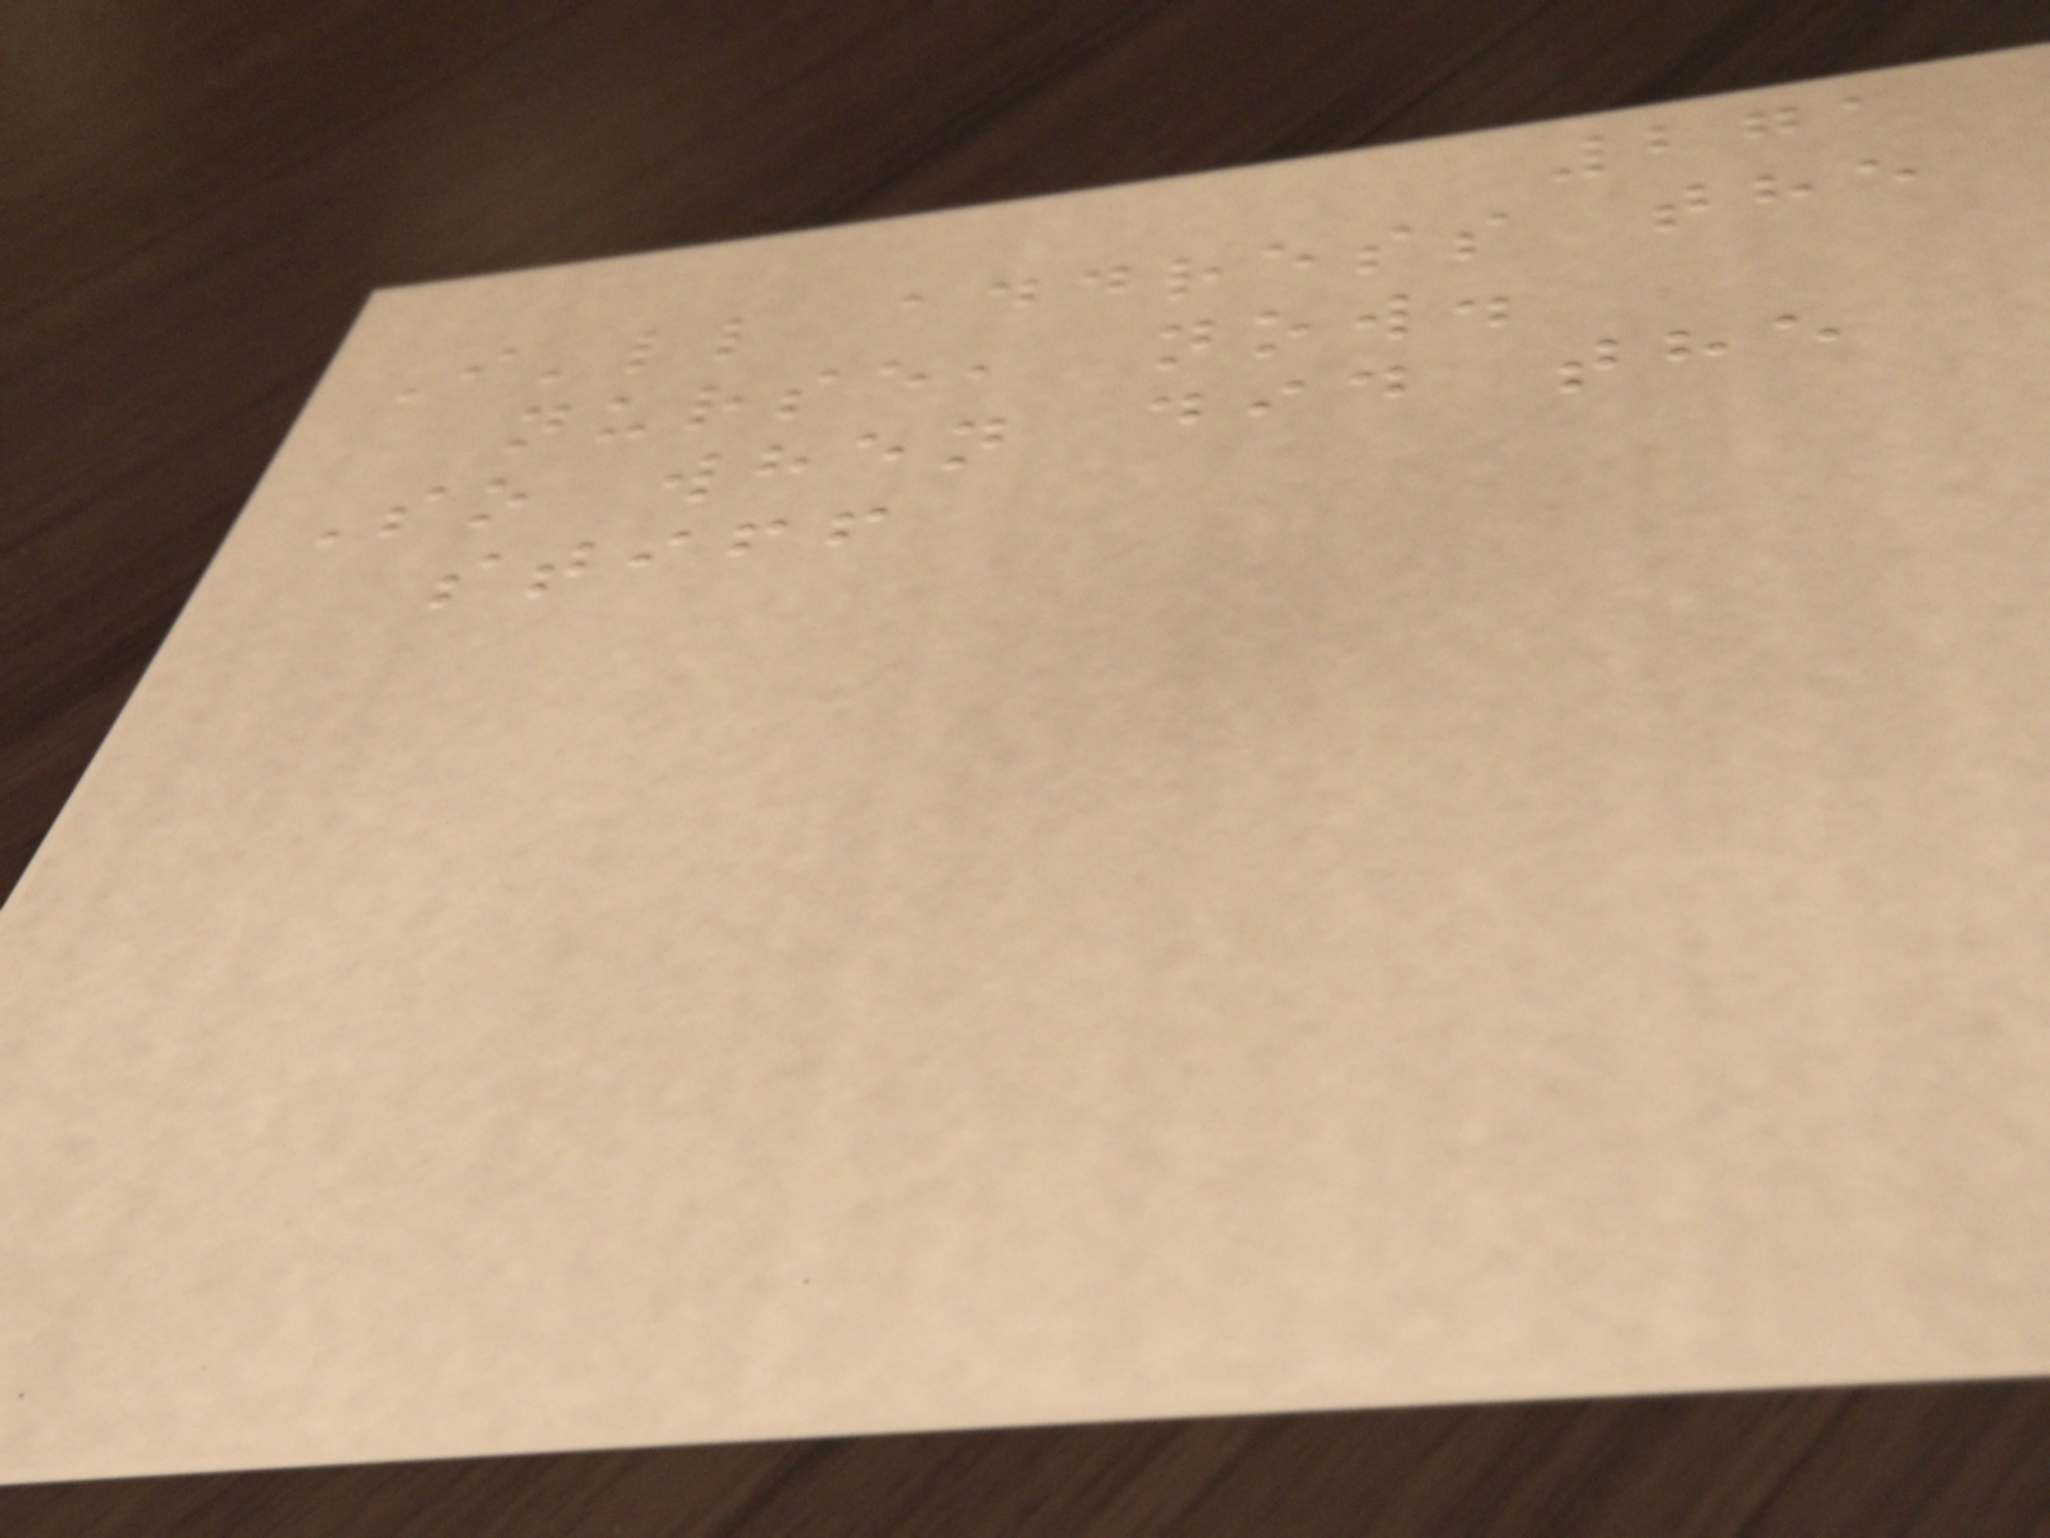271
I'll address the
nurse, now.
So when did the
stiff
